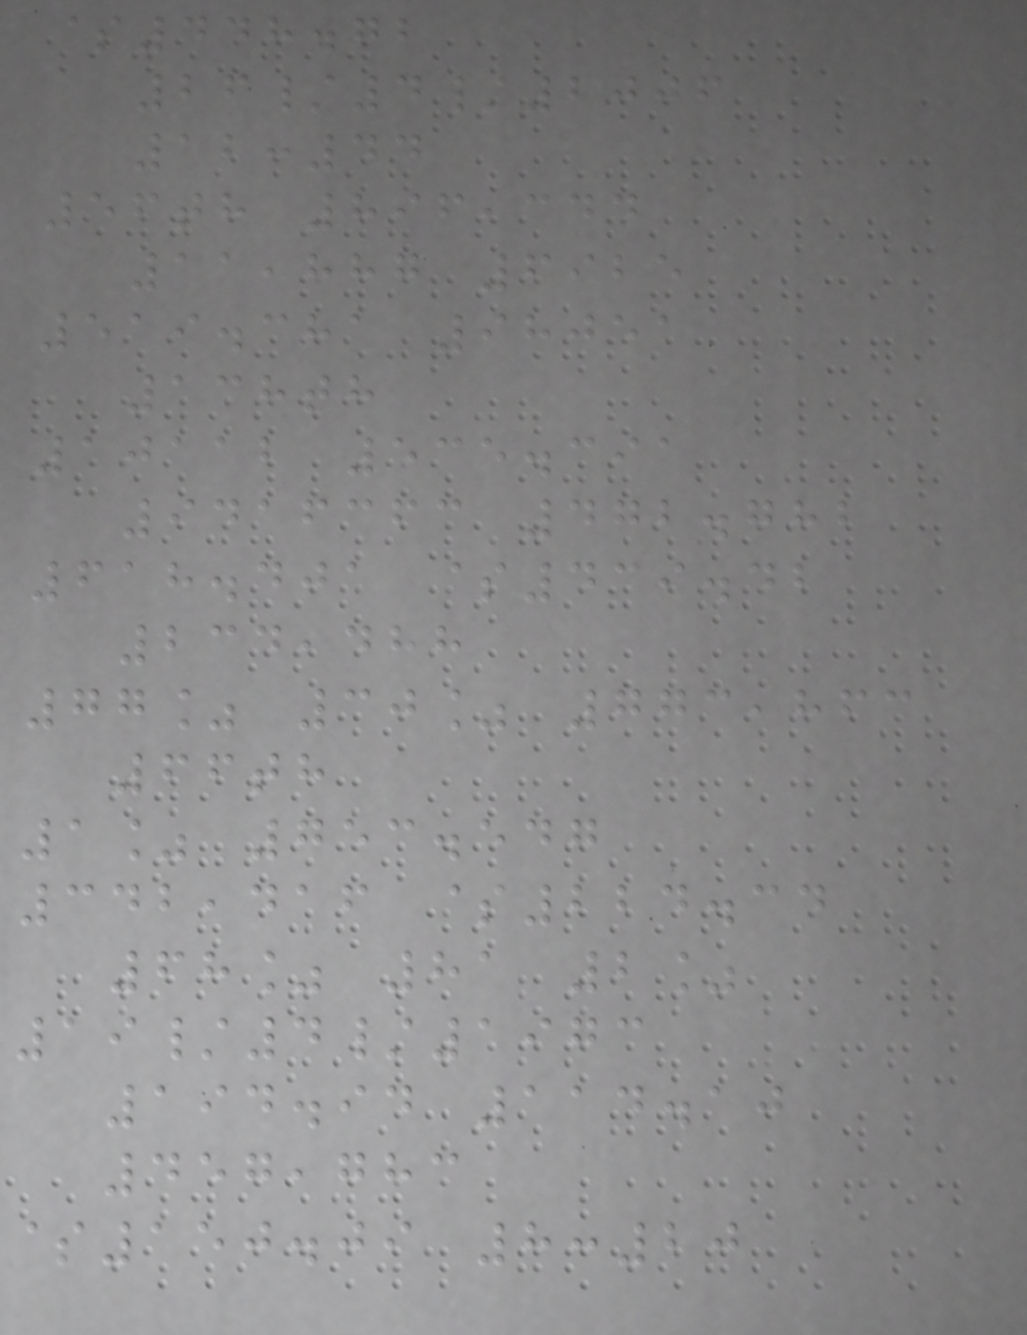$448.72
26/4/2006
12:44
56th 896,344
11,887 6925
519.381 98051
138th
10112 535.391
9416363 472.782
618.401 $439.42
234,488
77% 30% 773,863
66th
1% 753.547
342,416 $224.34
68% 81 2%
19/4/1973
194.94 114.10
457,783
$150.09 8:20
